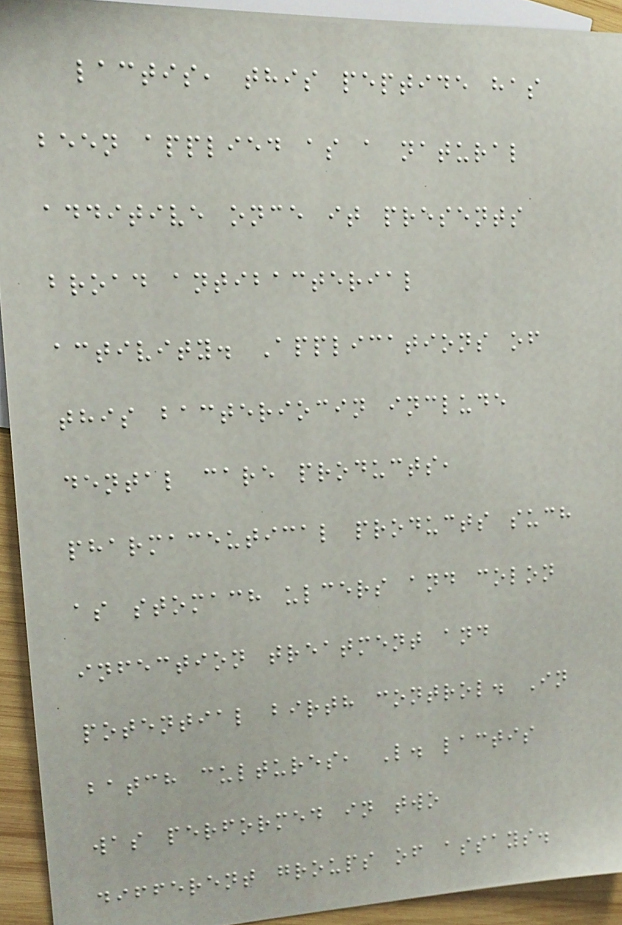lactis, this peptide has
been applied as a natural
additive once it presents
broad antibacterial
activity. Applications of
this bacteriocin include
dental care products,
pharmaceutical products such
as stomach ulcers and colon
infection treatment and
potential birth control. In
batch cultures, L. lactis
was performed in two
different groups of assays.
